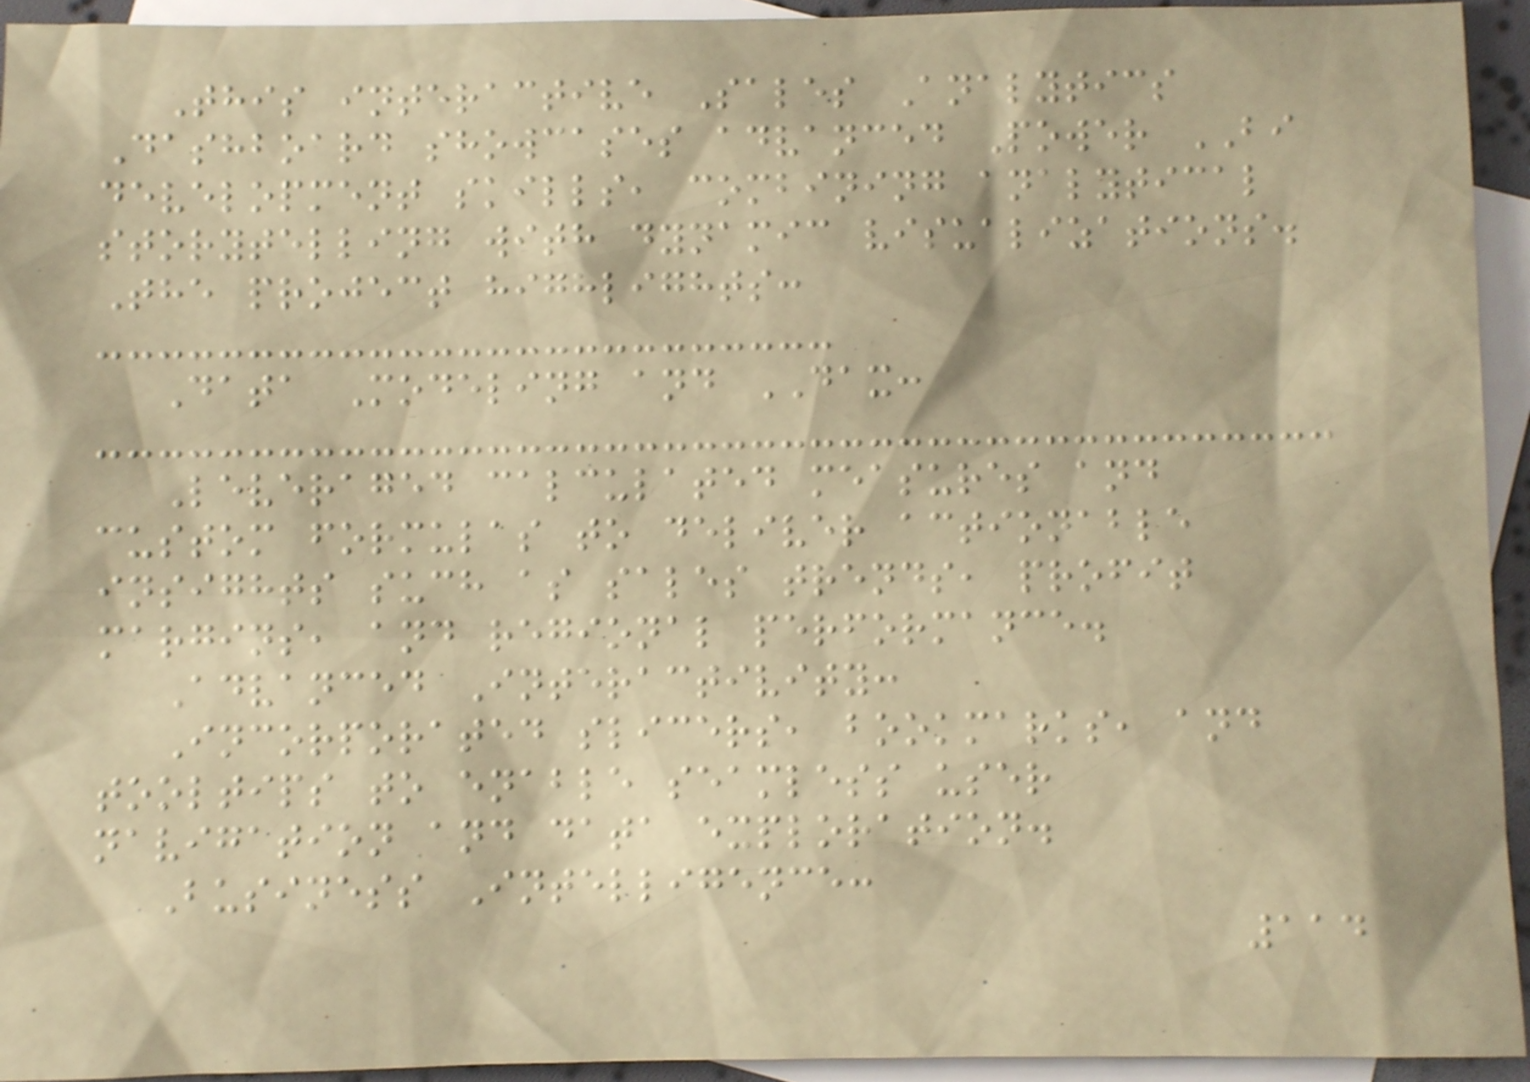This interactive Sales Analytics
Dashboard showcases advanced Power BI
development skills, combining analytical
storytelling with dynamic visualizations.
The project highlights:
Data Modeling and DAX:
Leveraged calculated measures and
custom formulas to deliver actionable
insights such as sales trends, profit
margins, and regional performance.
Advanced Interactivity:
Incorporated slicers, bookmarks, and
tooltips to enable seamless user
navigation and data exploration.
Business Intelligence:
114
